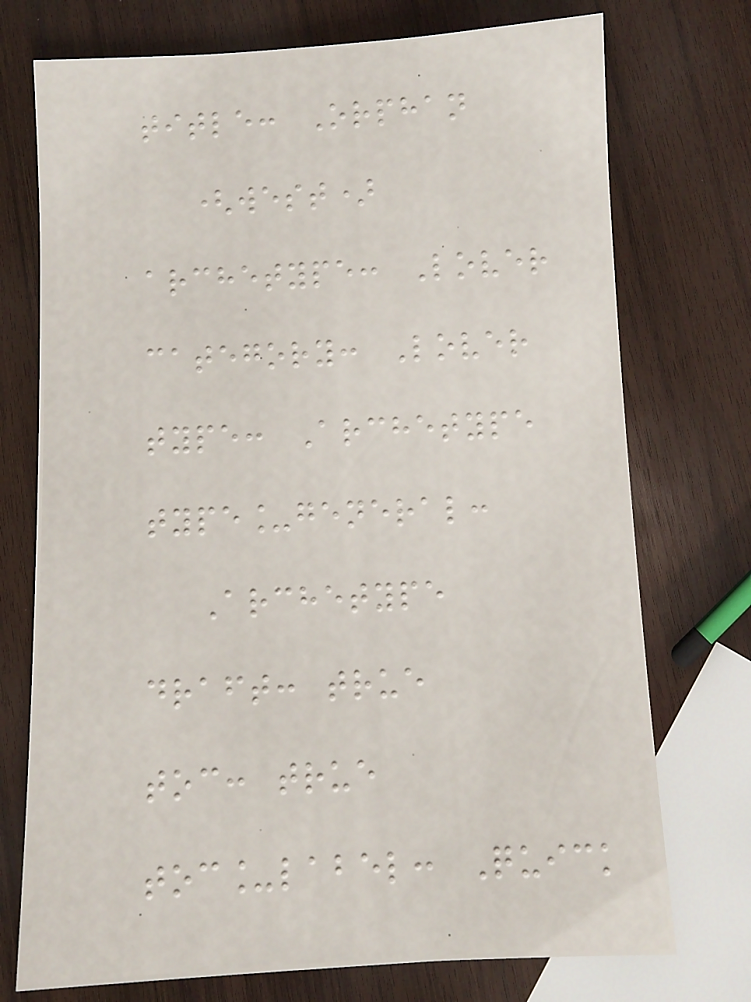title: Orphan
(west)
archetype: Lover
category: Lover
type: Archetype
type_general:
Archetype
draft: true
toc: true
toc_label: Quick
